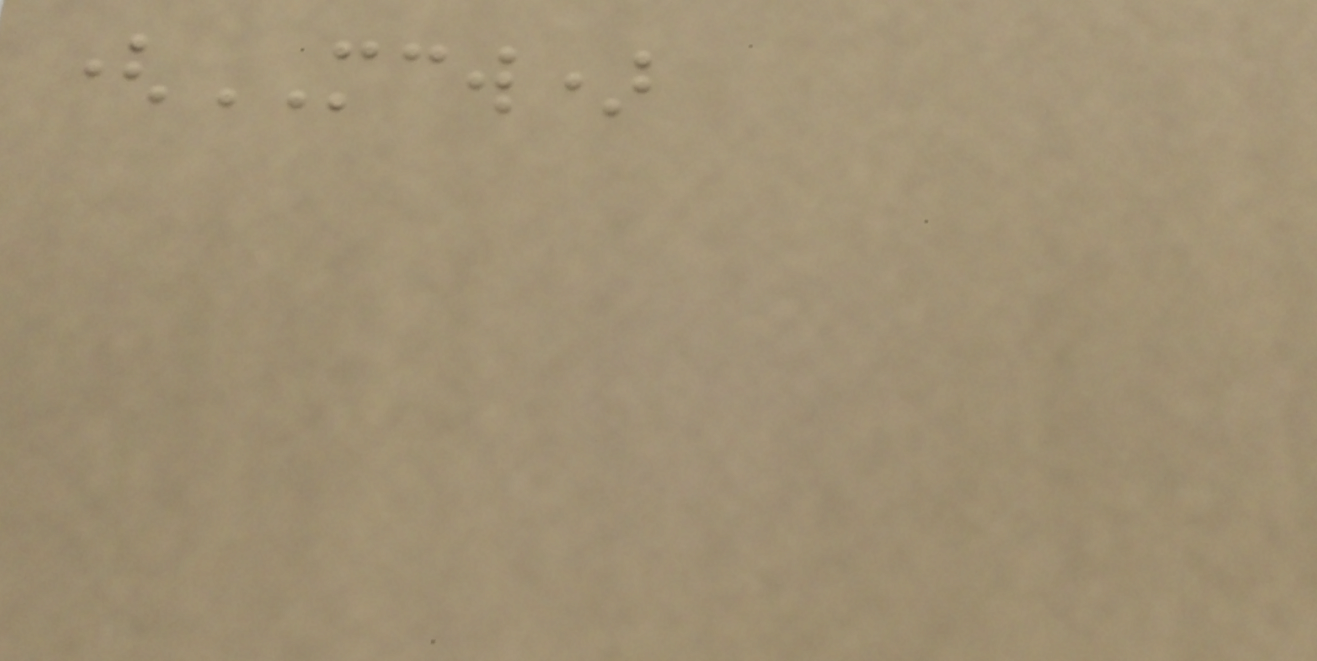(MCW)
